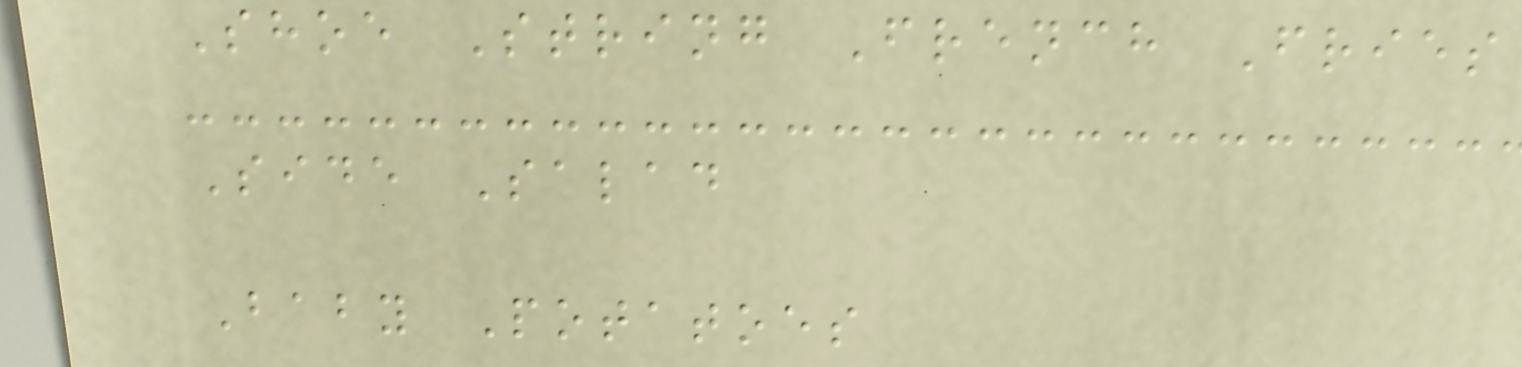Shoe String French Fries
Side Salad
Baby Potatoes
